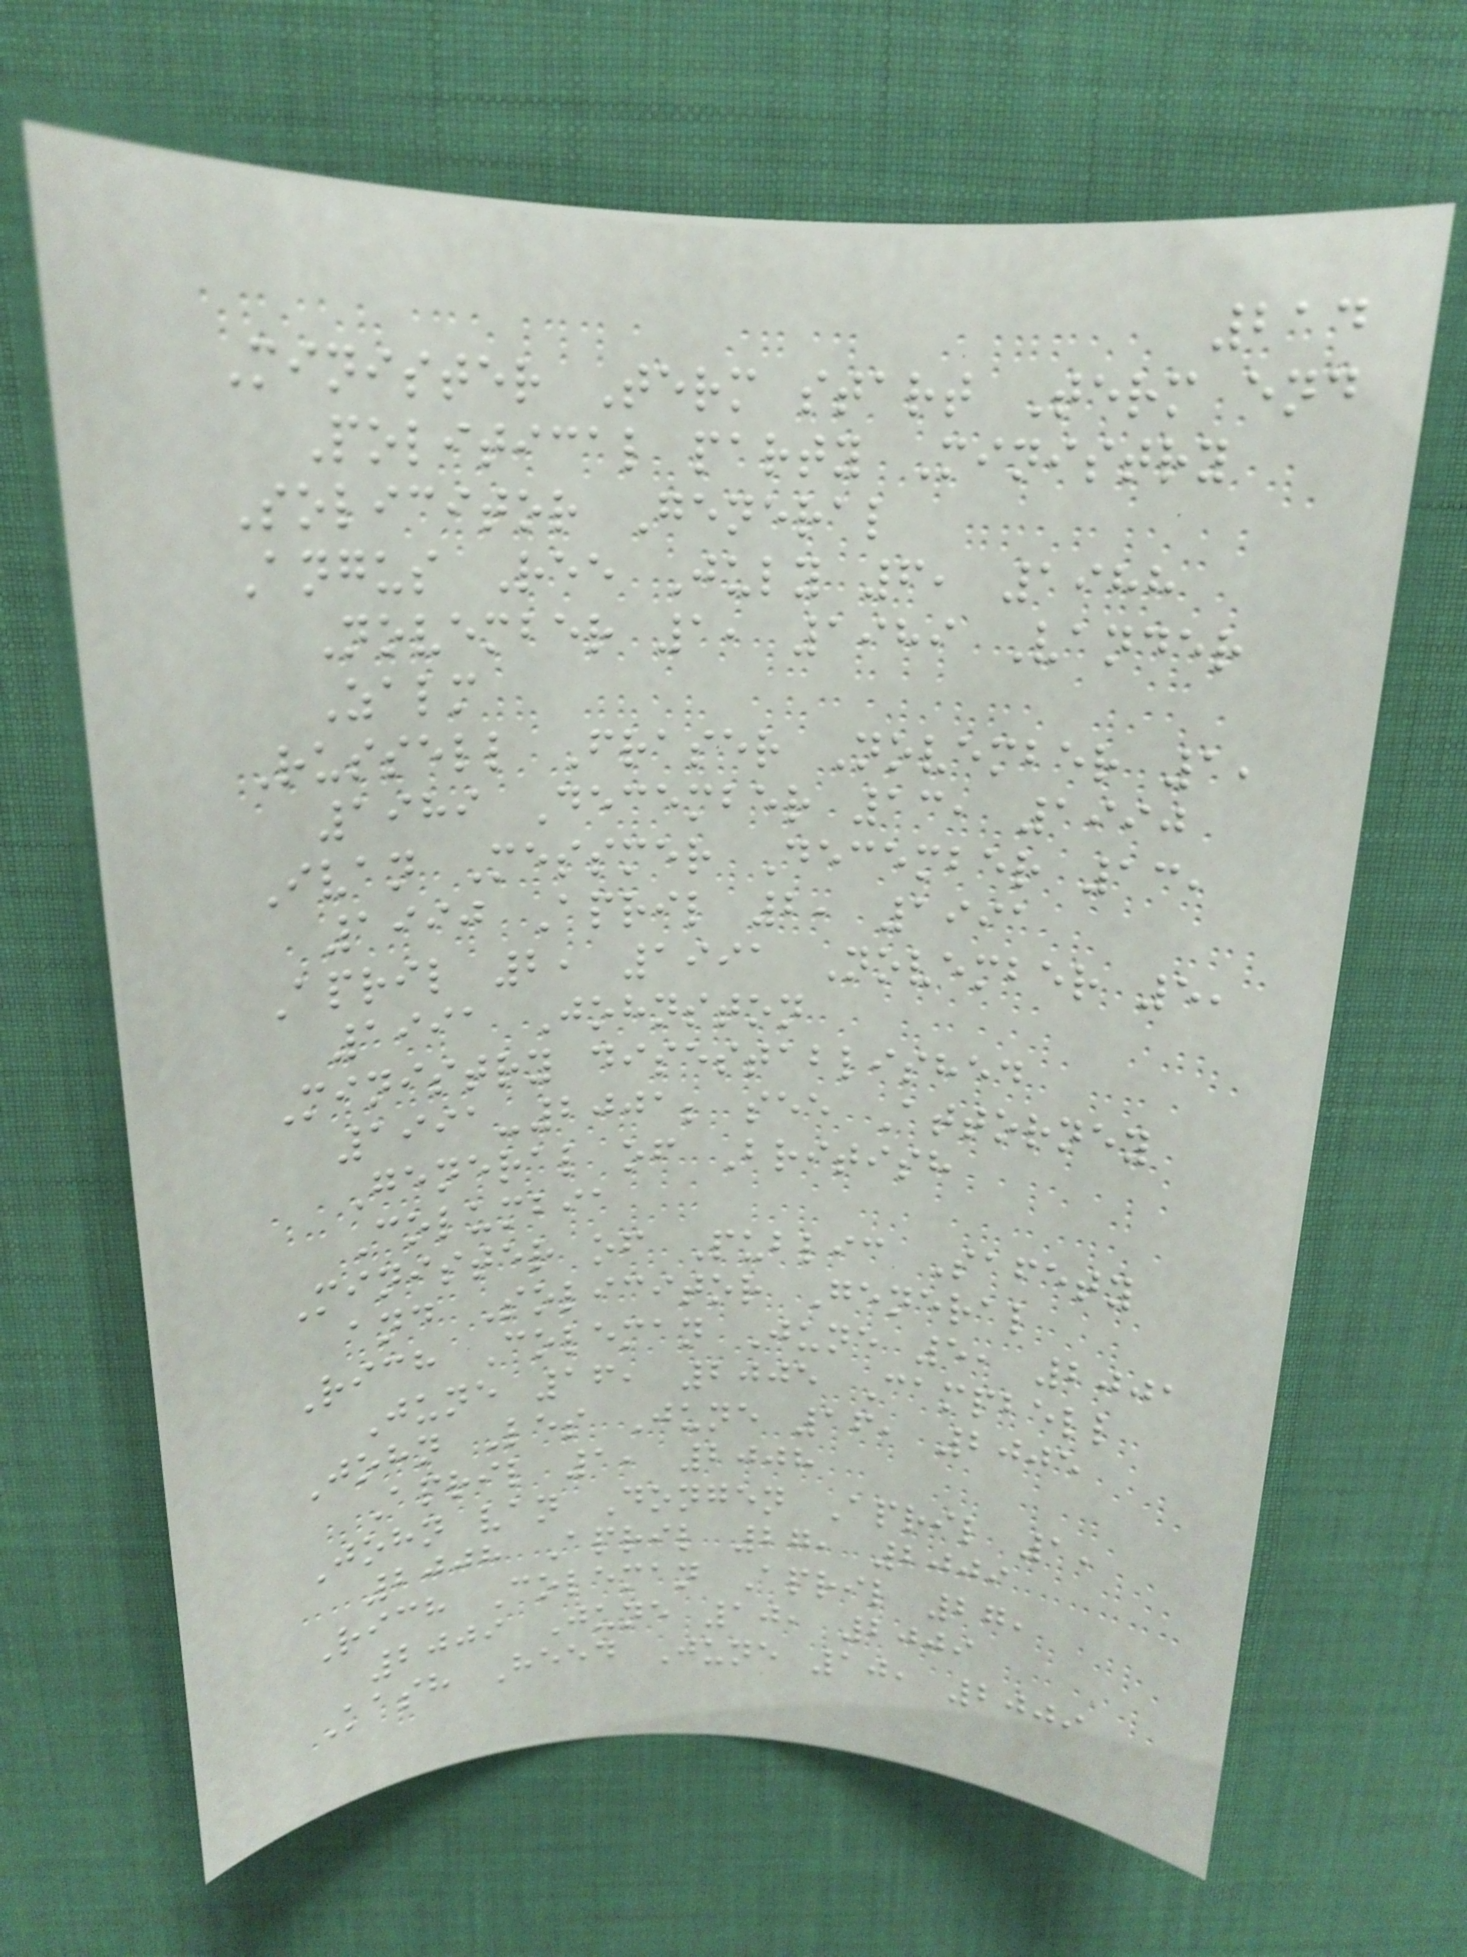214
Minister Term start Term end
Political party Ministry
Solicitor General
Angus Ree July 6, 1988
November 1, 1989 Vander
Zalm
Russell Fraser November 1,
1989 December 13, 1990
Ivan Messmer December 13,
1990 April 2, 1991
April 2, 1991 November 5,
1991 Johnston
Ministry disestablished
1991-2001; see Attorney
General of British
Columbia
Minister of Public Safety
and Solicitor General
Rich Coleman June 5, 2001
June 16, 2005 Campbell
John Les June 16, 2005
April 1, 2008
John van Dongen April 1,
2008 April 27, 2009
Rich Coleman April 27,
2009 June 10, 2009
Kash Heed June 10, 2009
